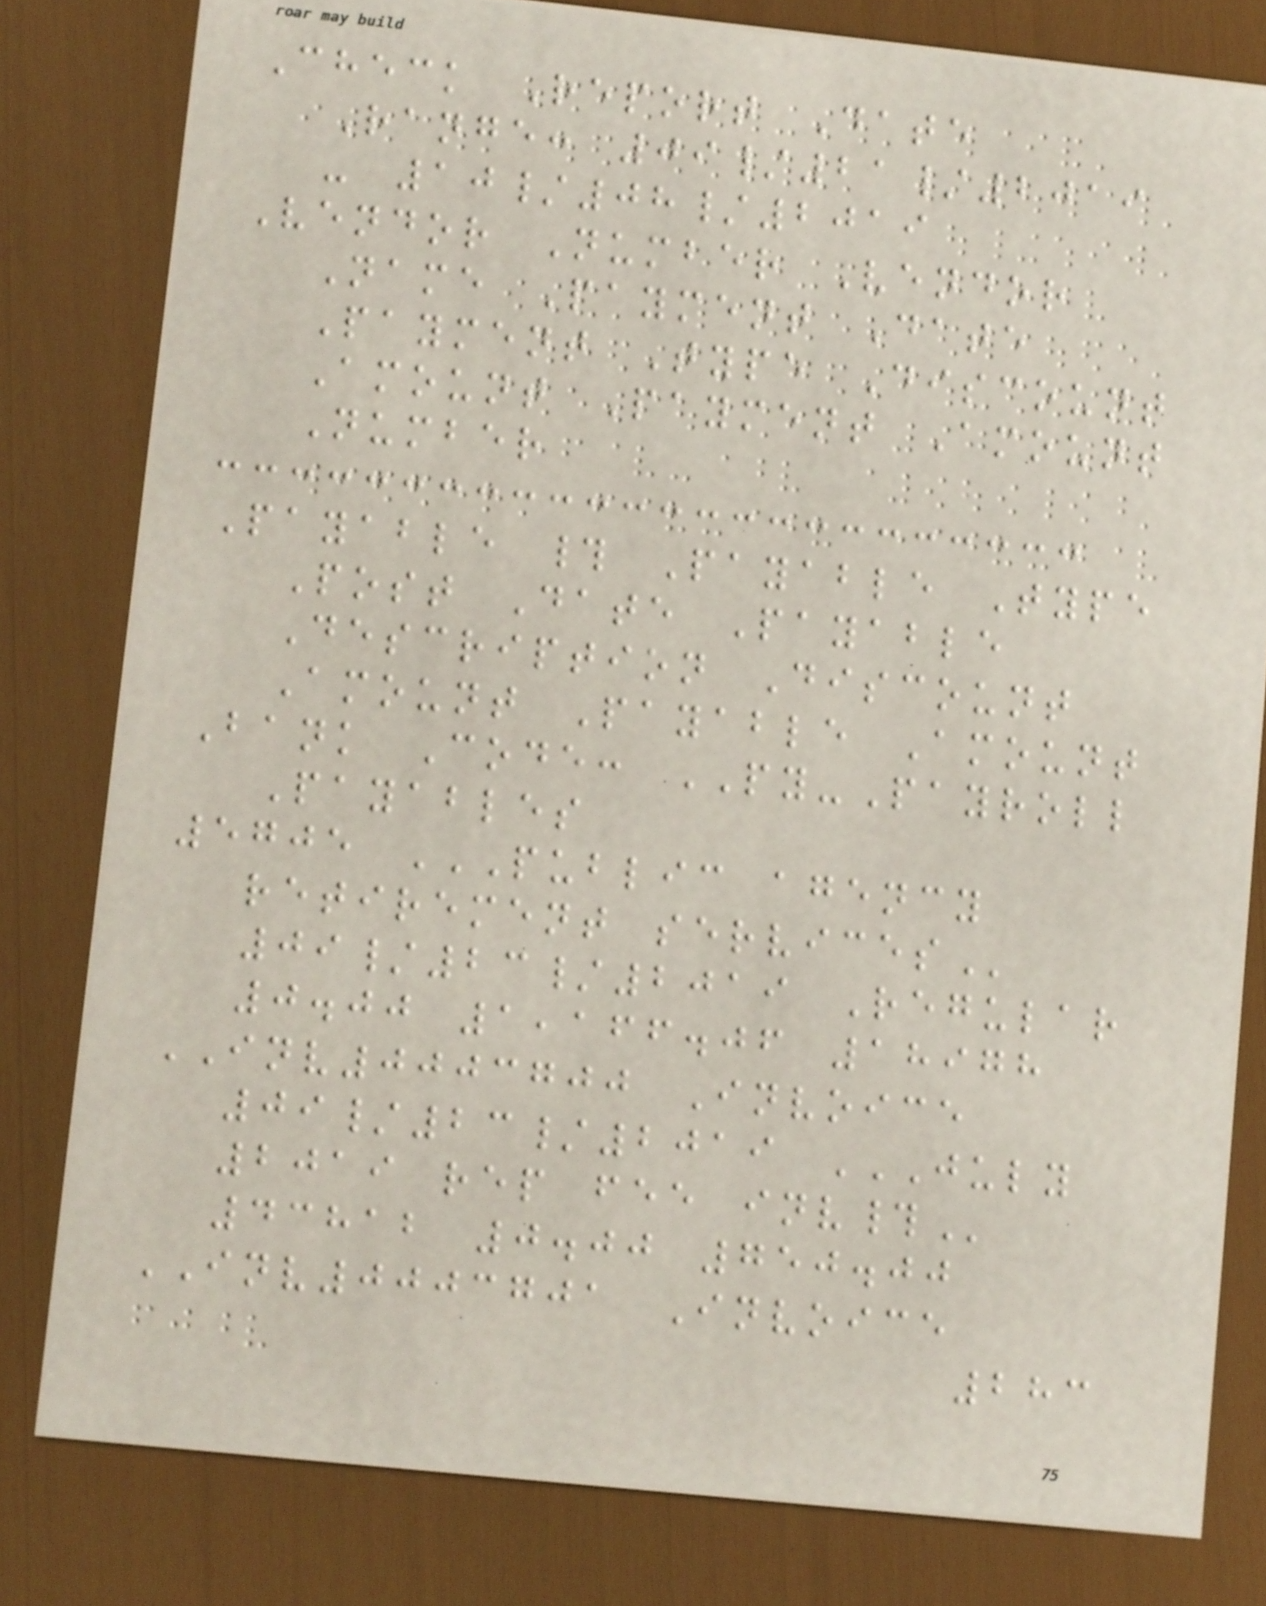Check Report Date
Range: 09/21/2019
- 10/08/2019
Vendor Number Vendor
Name Payment Date
Payment Type Discount
Amount Payment Amount
Number
Payable # Payable Type
Post Date Payable
Description Discount
Amount Payable Amount
Bank Code: PY-Payroll
Payables
5705 PUBLIC AGENCY
RETIREMENT SERVICES
09/23/2019 Regular
0.00 1,166.06 18978
INV0003700 Invoice
09/23/2019 JULY
2019 REP FEE INV#
43812 0.00 750.00
INV0003701 Invoice
283
